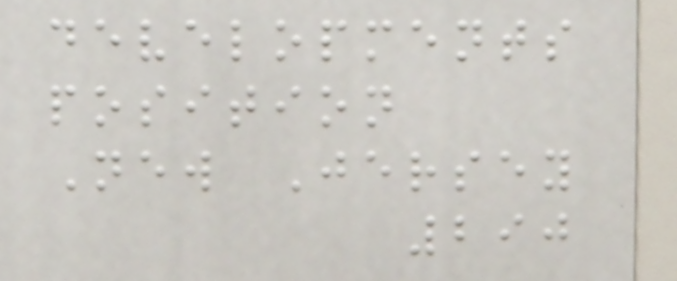developments
position
New Jersey
290
